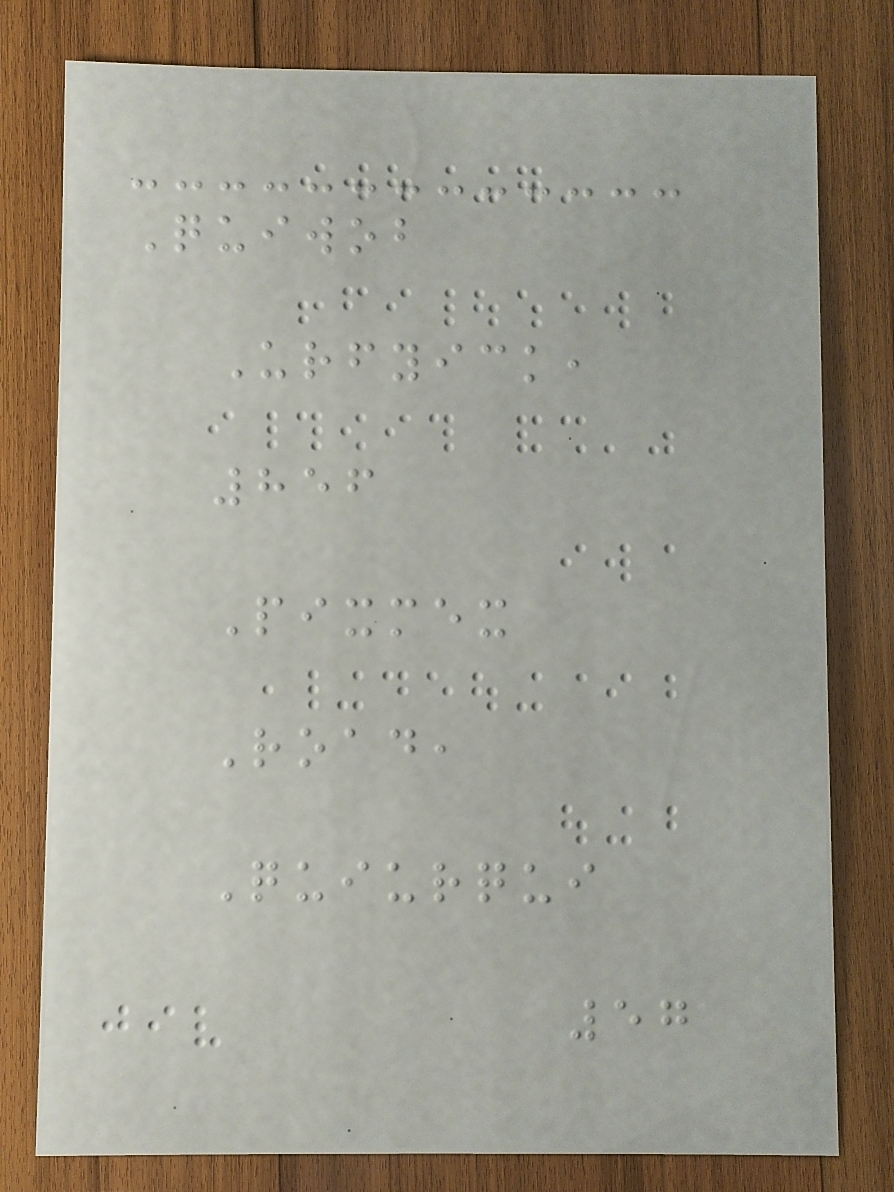Quiwob
Urfyick,
856
Pixmex
Road,
Quiurqui
57
